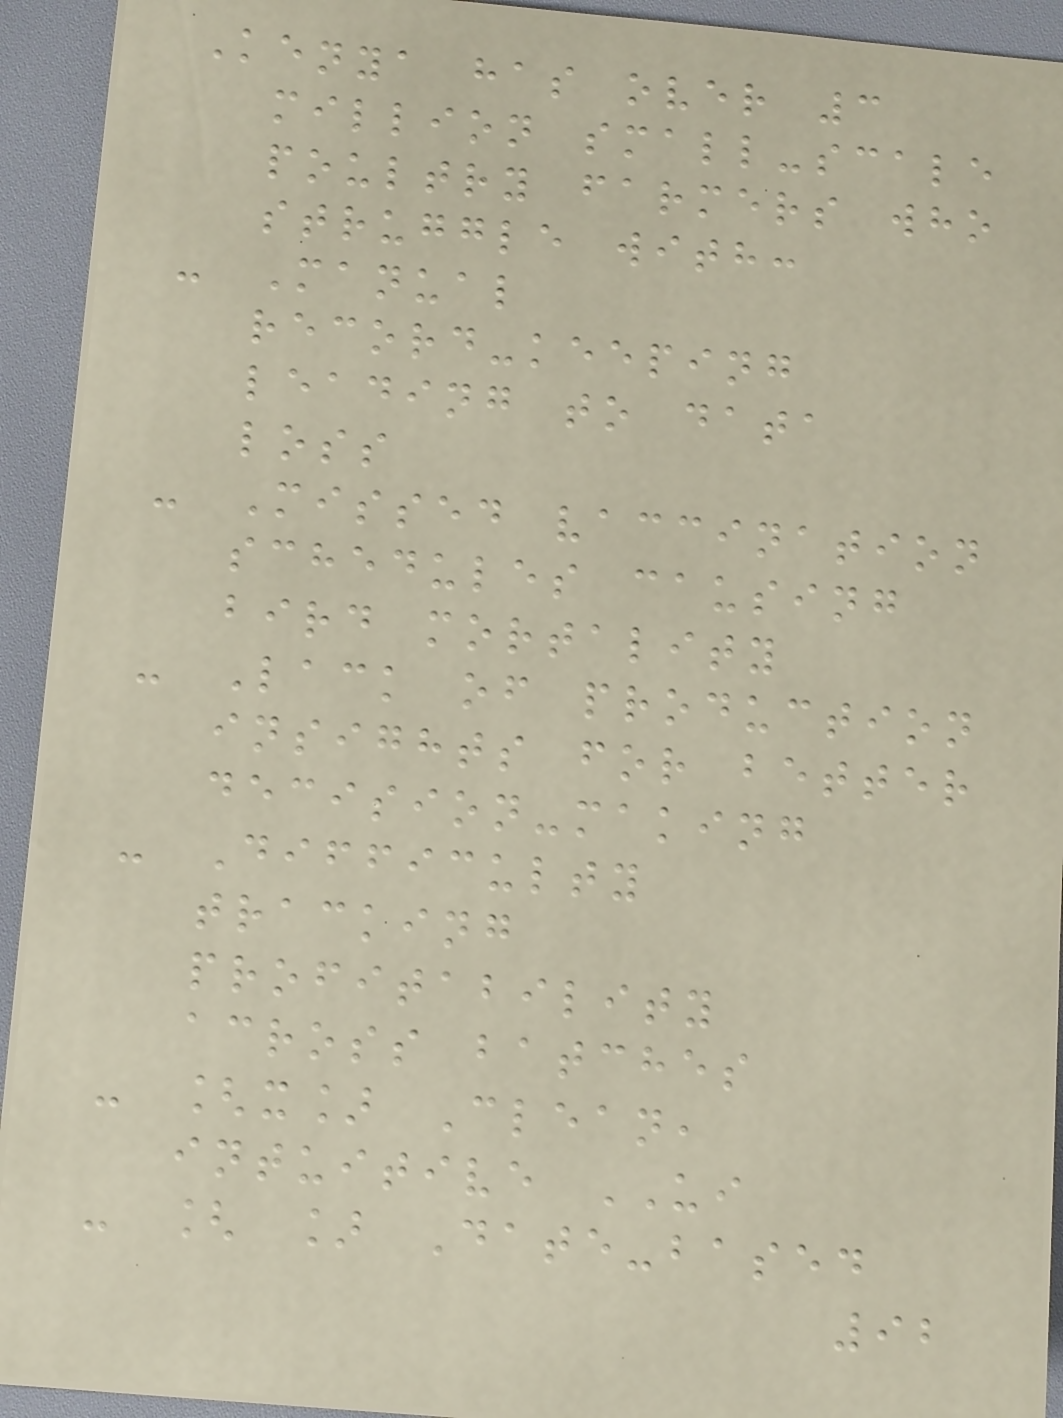Kenya has over 3
million small-scale
poultry farmers who
struggle with:
- Manual
record-keeping
leading to data
loss
- Missed vaccination
schedules causing
bird mortality
- Lack of production
insights for better
decision-making
- Difficulty
tracking
profitability
across batches
- [x] Clean,
intuitive UI
- [ ] Date-based
92
